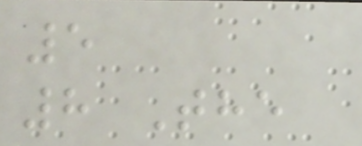5
8 The
